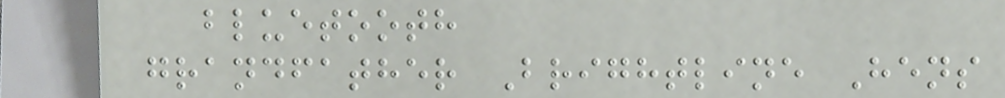bluetooth
grandfather Brightline Hens
